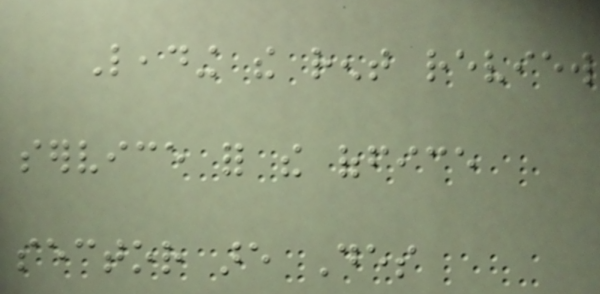Leading the rent review
service for the office
sector are Des
